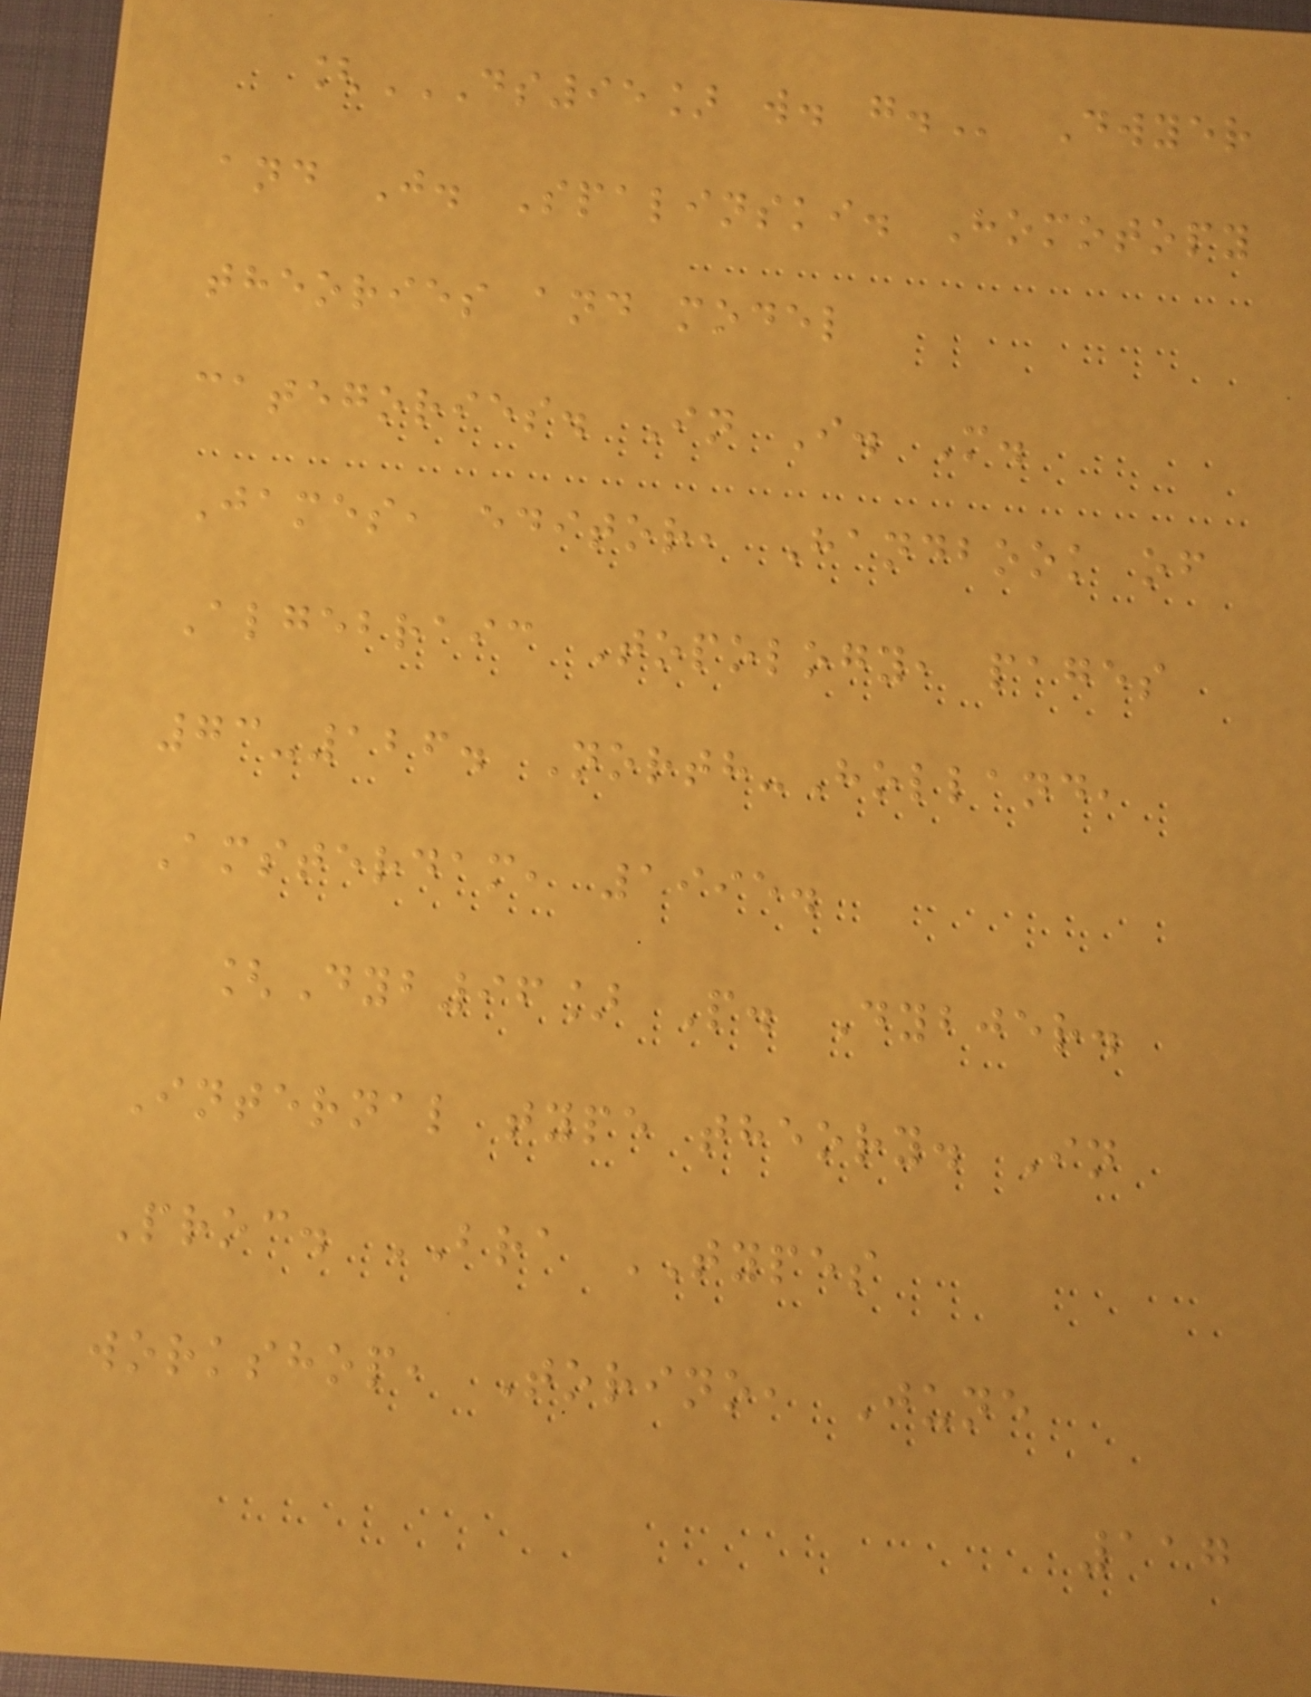[DS95] W. G. Dwyer
and J. Spalinski. Homotopy
theories and model
categories. In I. M.
James, editor, Handbook of
Algebraic Topology, pages
73-126. North-Holland,
Amsterdam, 1995.
[Dyb96] P. Dybjer.
Internal type theory. In
Proc. BRA TYPES
workshop, Torino, June
117
